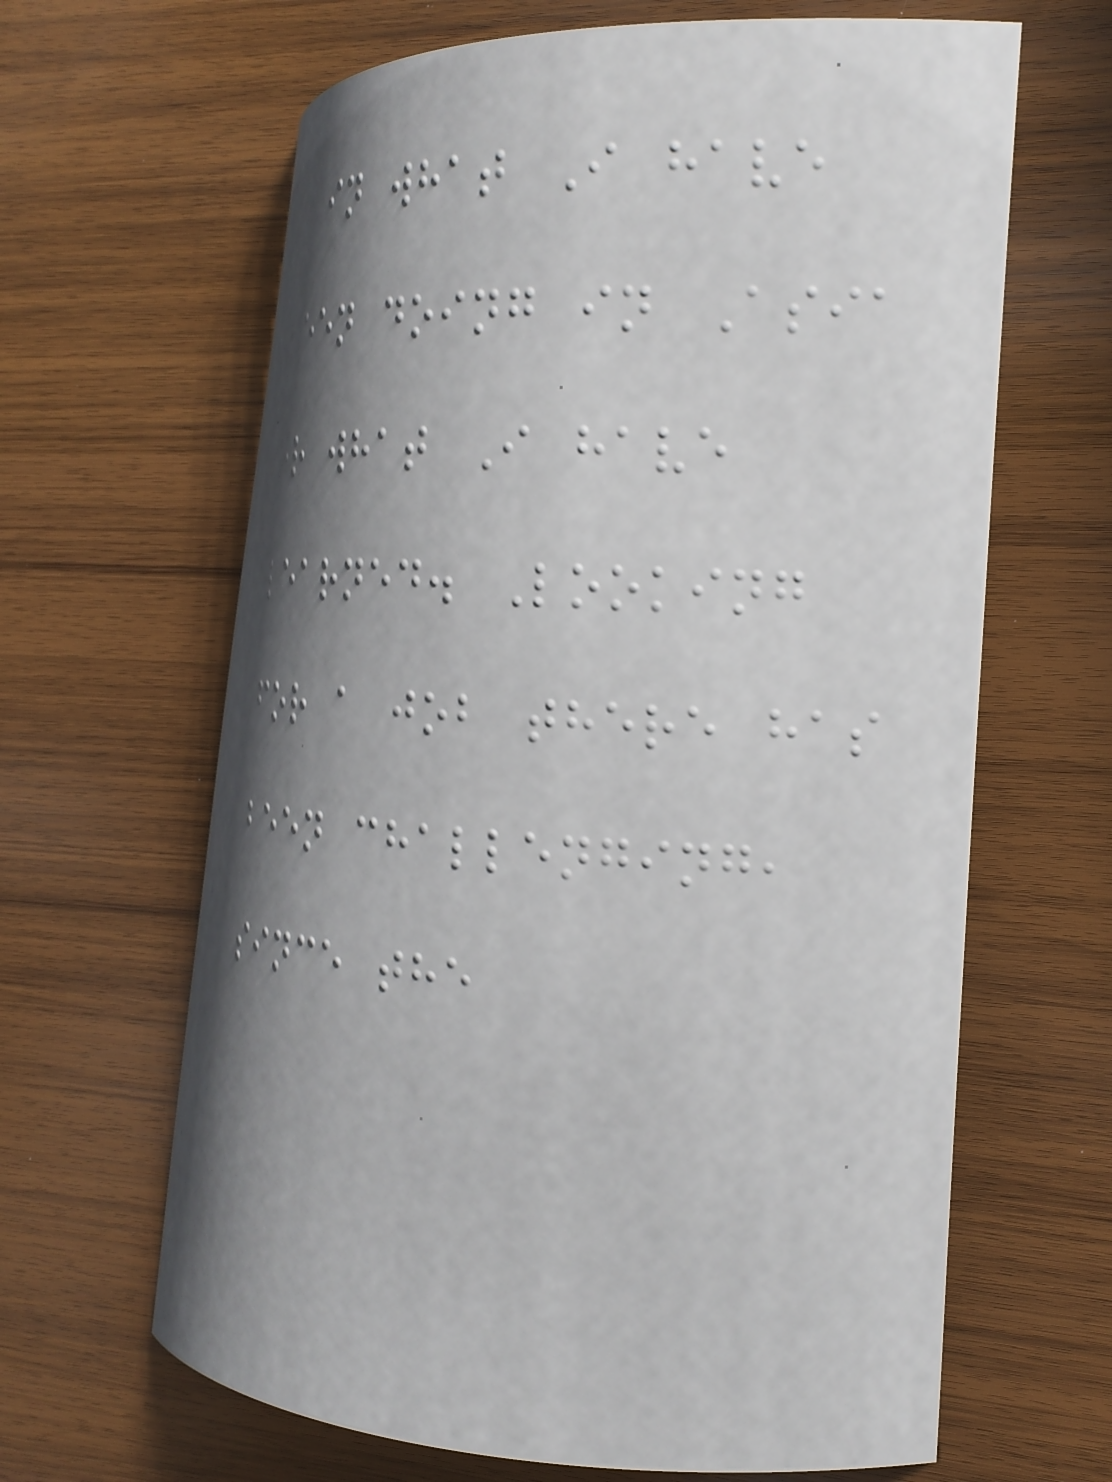in what I have
been doing in Asia
or what I have
learned. Looking
for a job there has
been challenging,
since the
